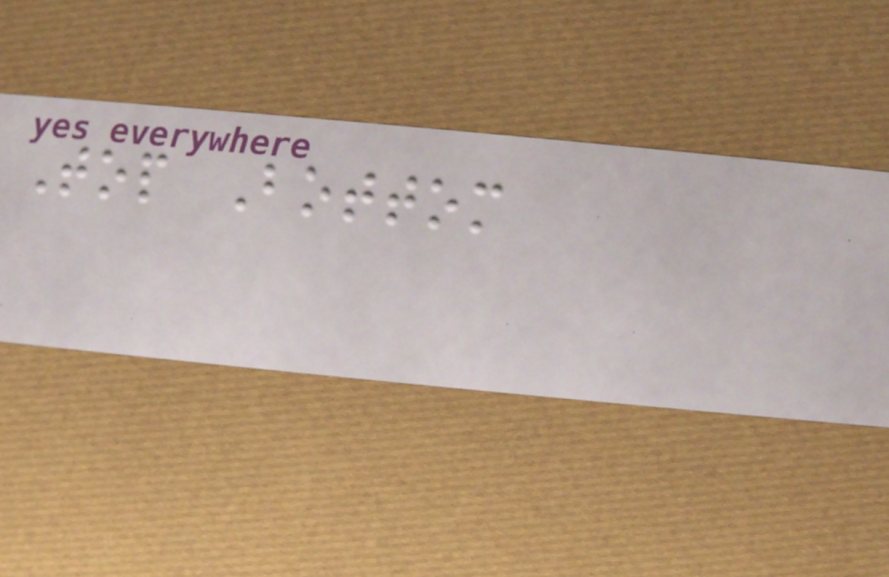Top Bottom
